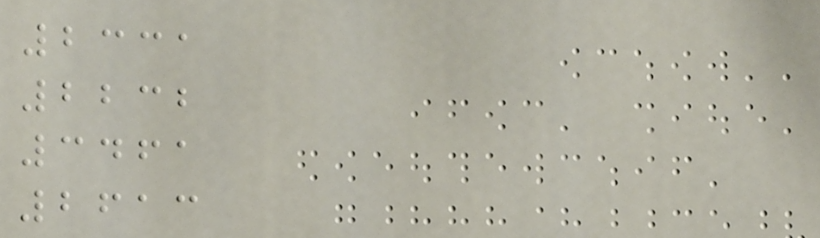2331
2232
3461
2613
